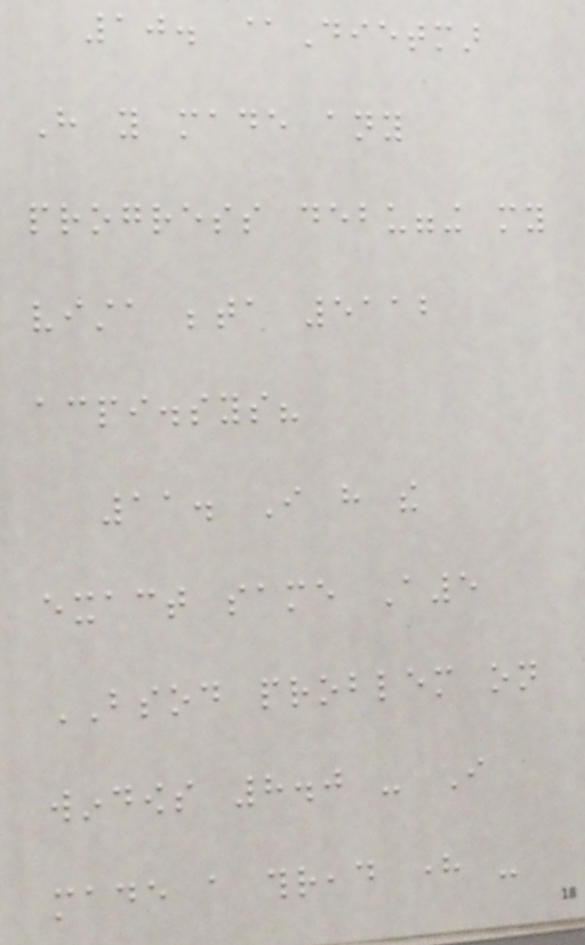10. @Dietmar
Have you made any
progress debugging my
vista beta 5112
acpi.sys?
11. I have the
exact same A5
BSOD problem on
windows 8.0 - I
made a thread here -
